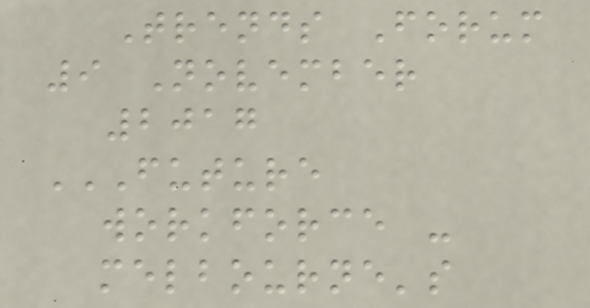Trends Forum
9 November
2017
FUTURE
WORKFORCE -
MELBOURNE'S
